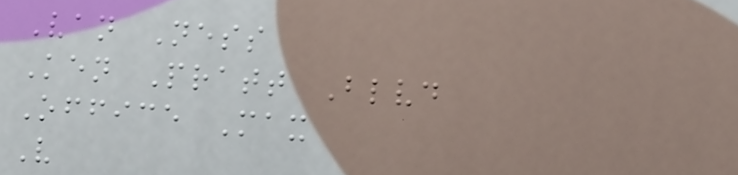Van Ness
Ken Pratt Blvd
Office Max
V
